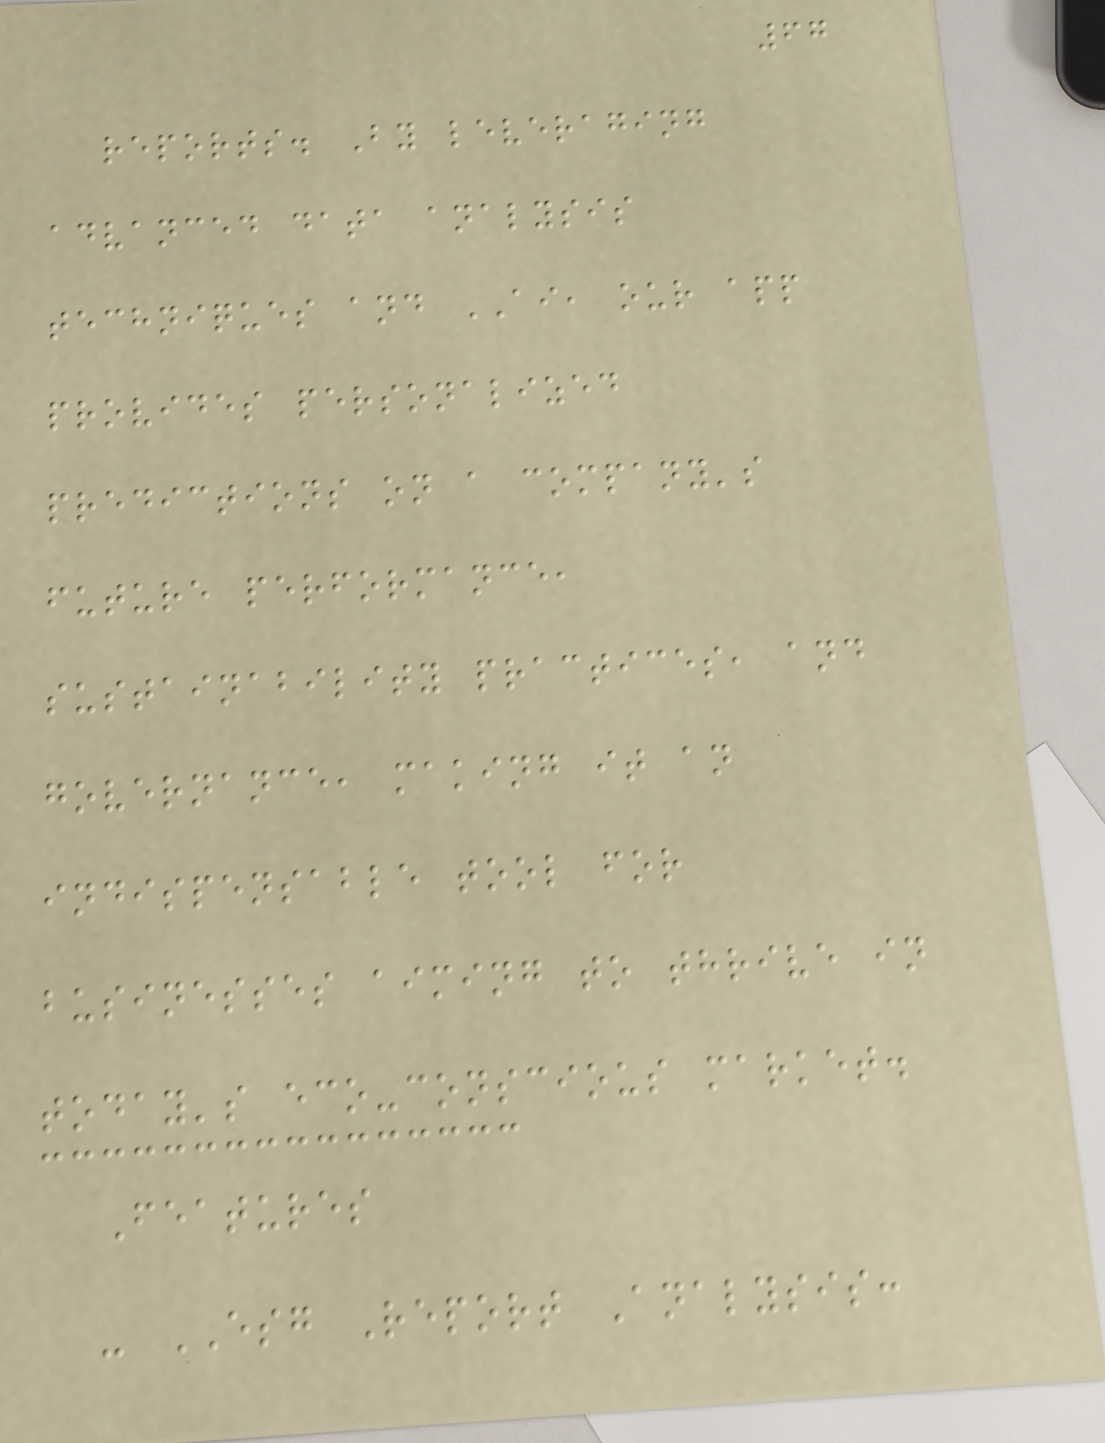67
reports. By leveraging
advanced data analysis
techniques and AI, our app
provides personalized
predictions on a company's
future performance,
sustainability practices, and
governance, making it an
indispensable tool for
businesses aiming to thrive in
today's eco-conscious market.
Features
- ESG Report Analysis:
